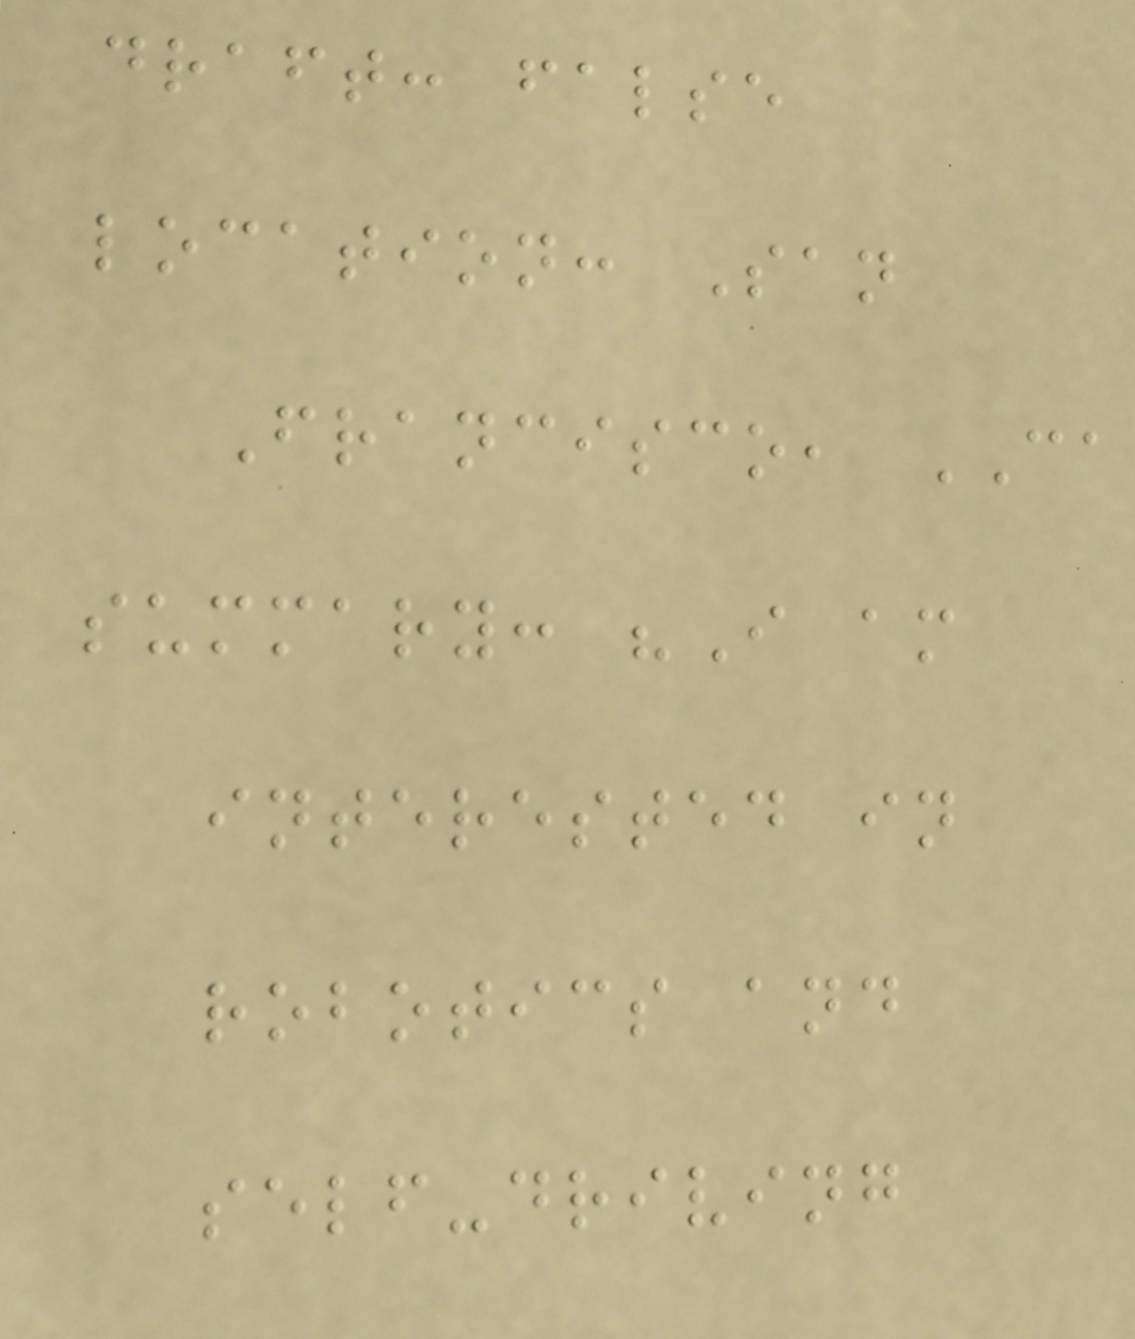draft: false
location: San
Francisco, CA
summary: "I am
interested in
robotics and
self-driving
